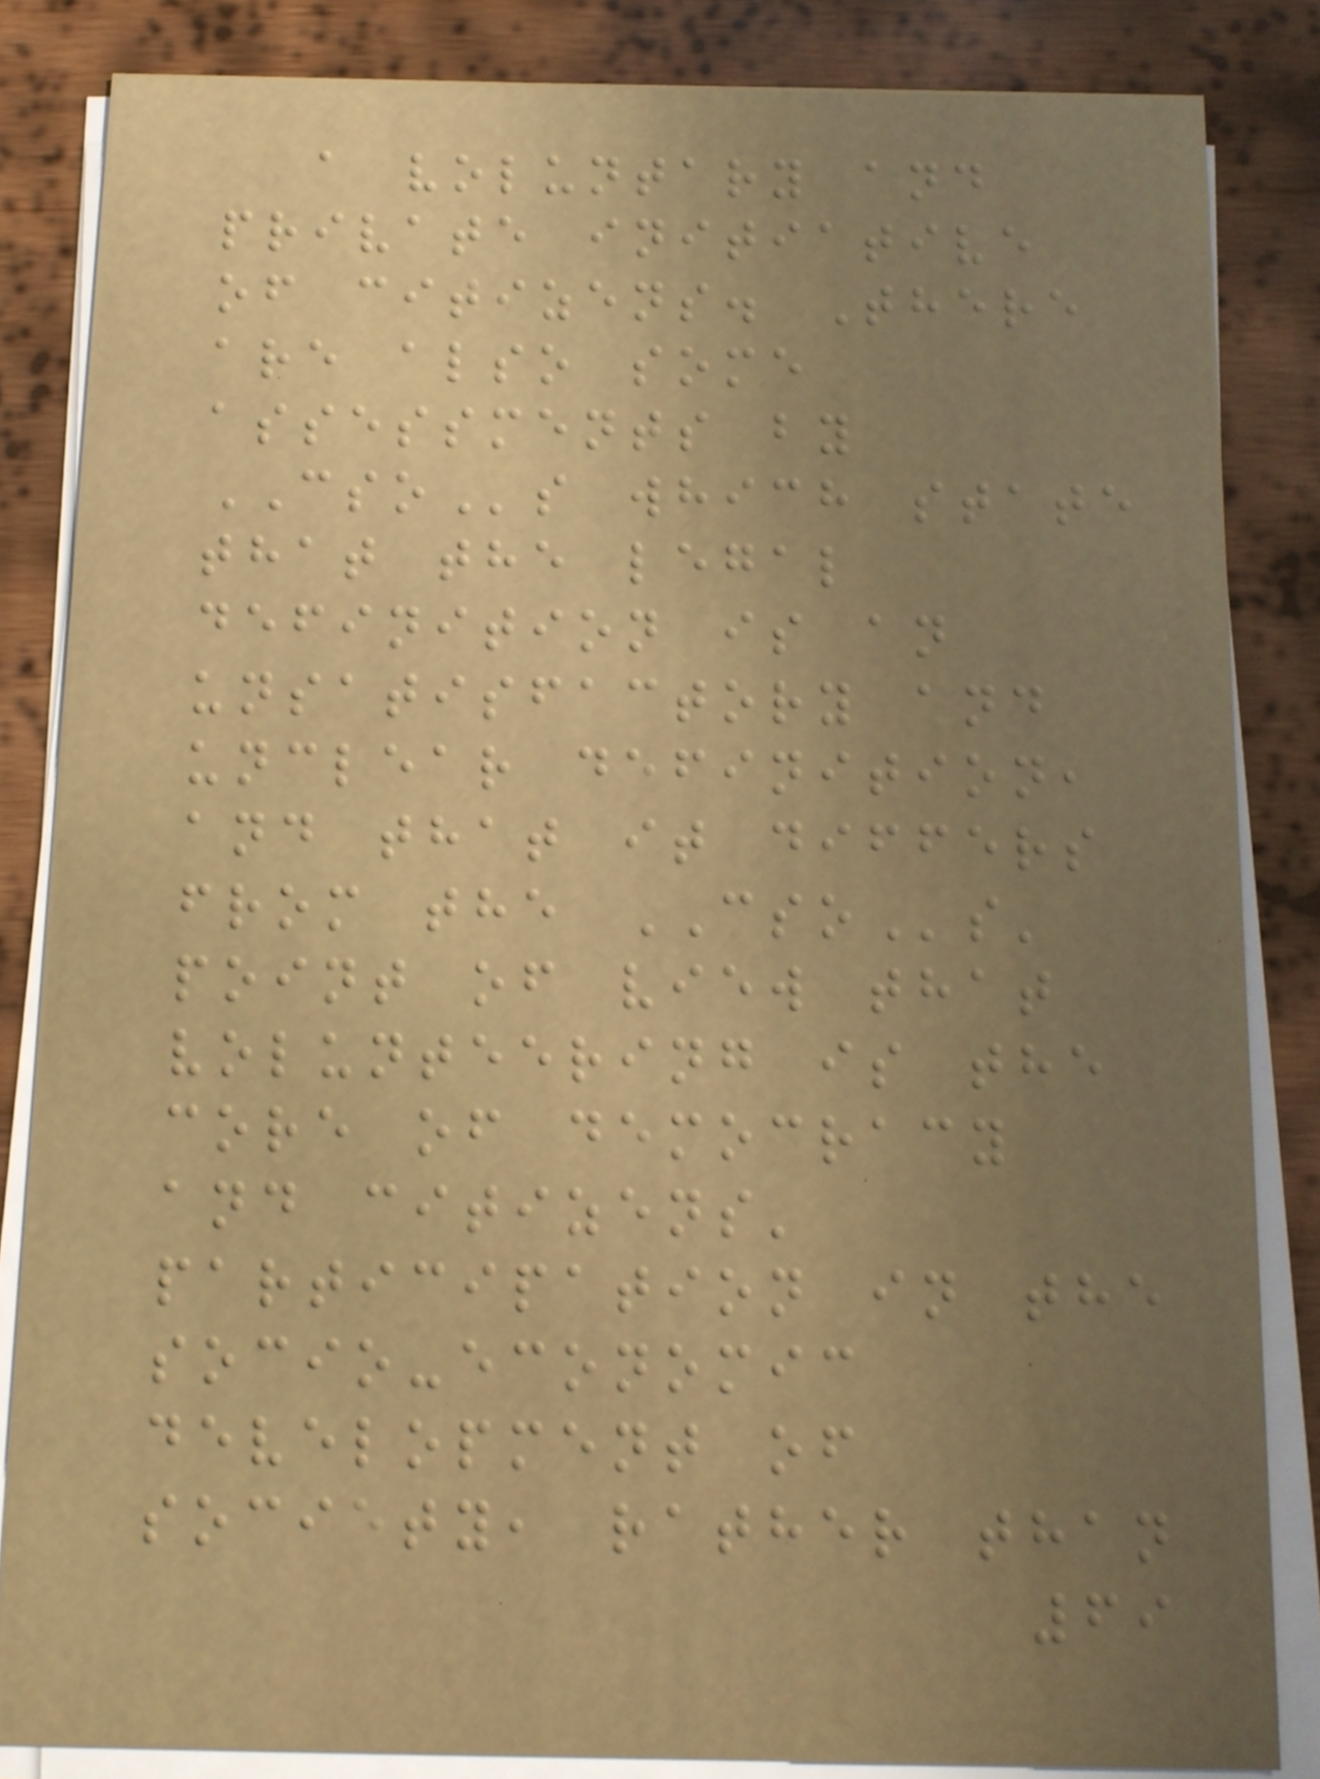a voluntary and
private initiative
of citizens. There
are also some
assessments by
CSOs which state
that the legal
definition is an
unsatisfactory and
unclear definition,
and that it differs
from the CSOs'
point of view that
volunteering is the
core of democracy
and citizens'
participation in the
socio-economic
development of
society, rather than
69
